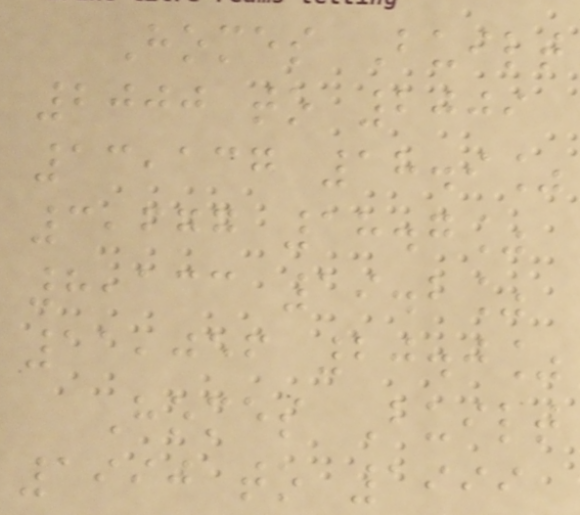Homes Built
2000 to 2009
13,137 18.9%
3,677 18.7%
8,133 19.2%
11,056 20.0%
Homes Built
1990 to 1999
